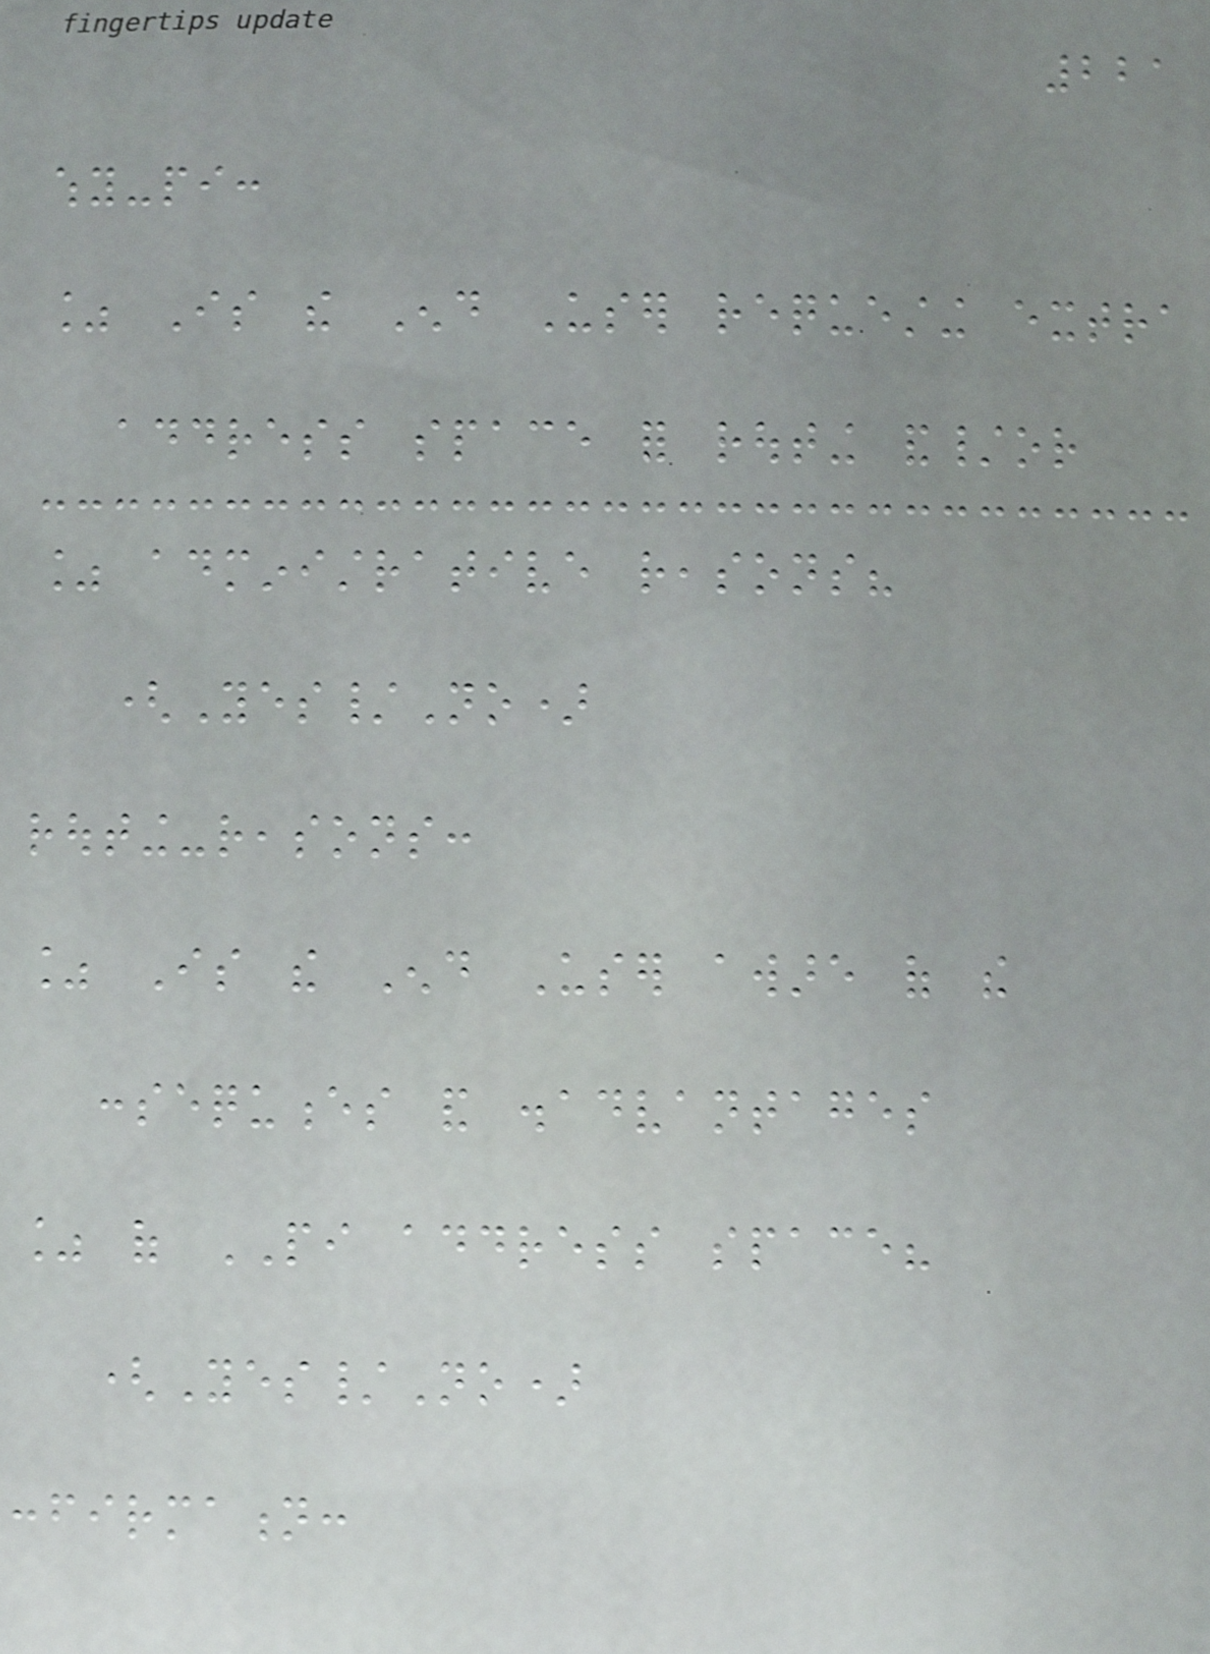221
why-pi:
% Is the End User requesting extra
address space for routing and/or
% administrative reasons?
(Yes/No)
routing-reasons:
% Is the End User aware of the
consequences and disadvantages
% of PI address space?
(Yes/No)
confirmation:
